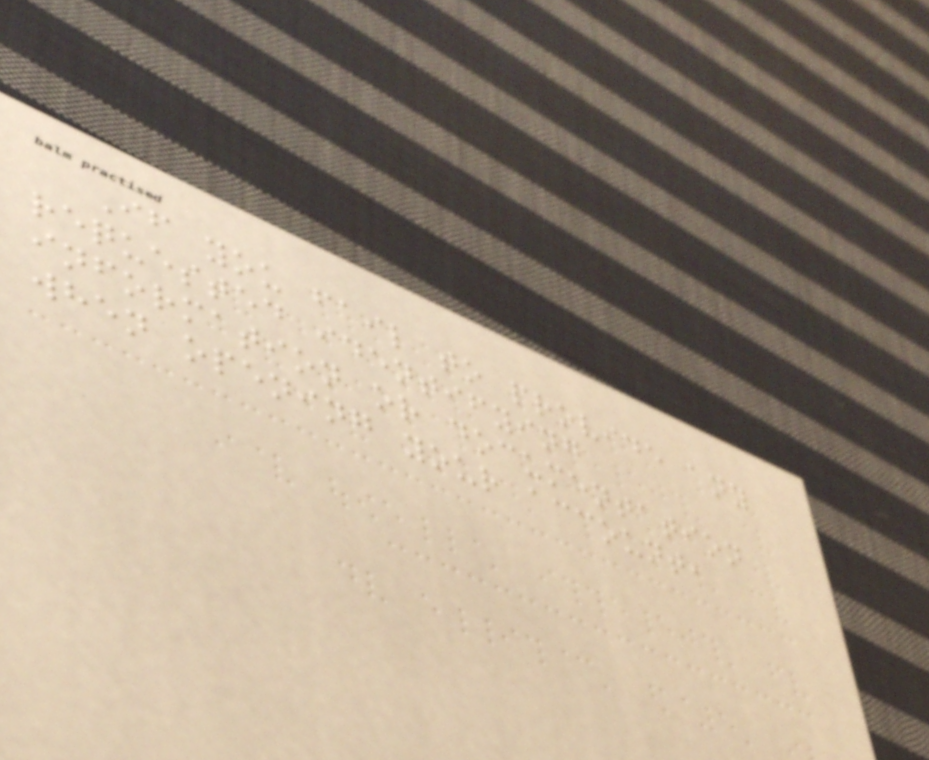If you fail to provide any
requested identifying
information or documentation
when opening your account,
